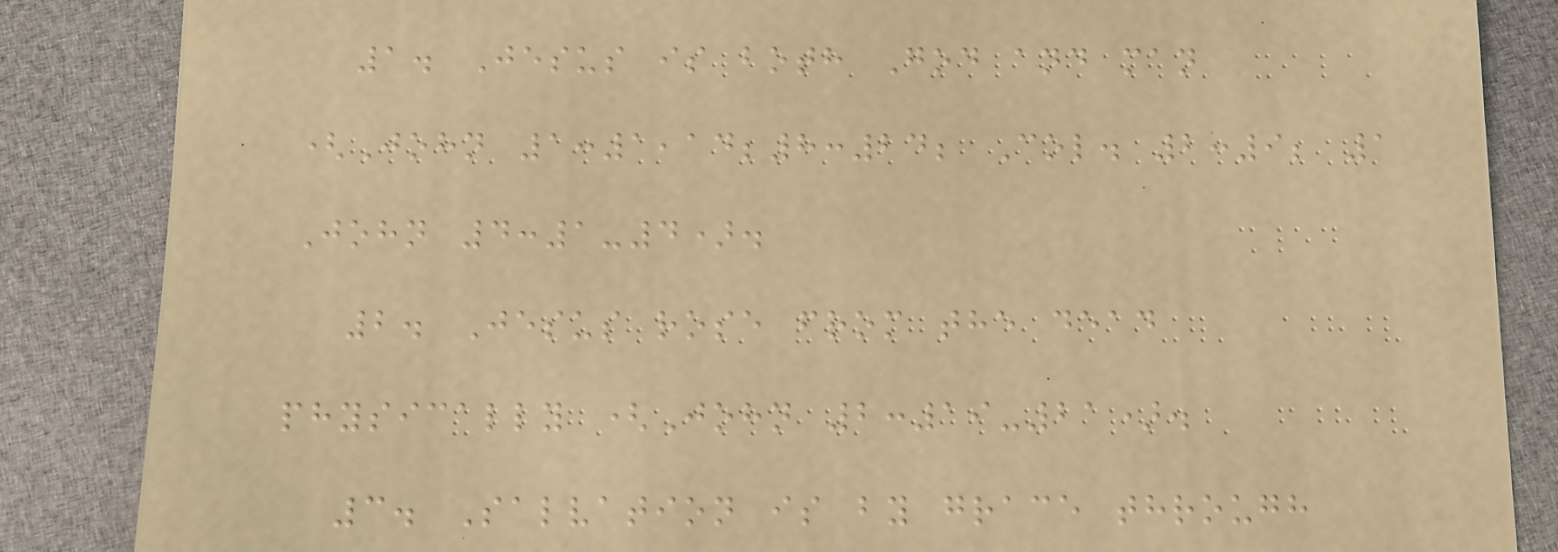1. Jesus is both God and man
(John 1:1,14;8:24; Col. 2:9; 1
John 4:1-4).
2. Jesus rose from the dead
physically (John 2:19-21).
3. Salvation is by grace through
